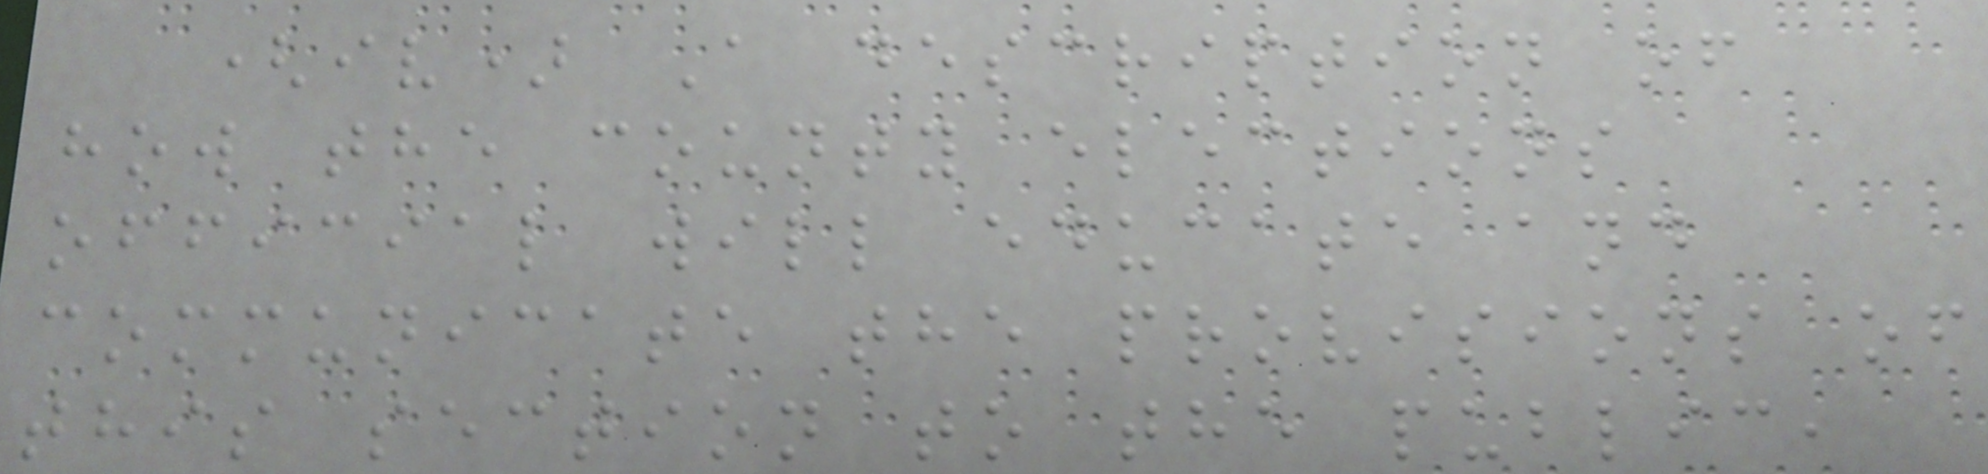(iv) A description of
how the county elections
official will educate and
communicate the provisions of
this section to the public,
